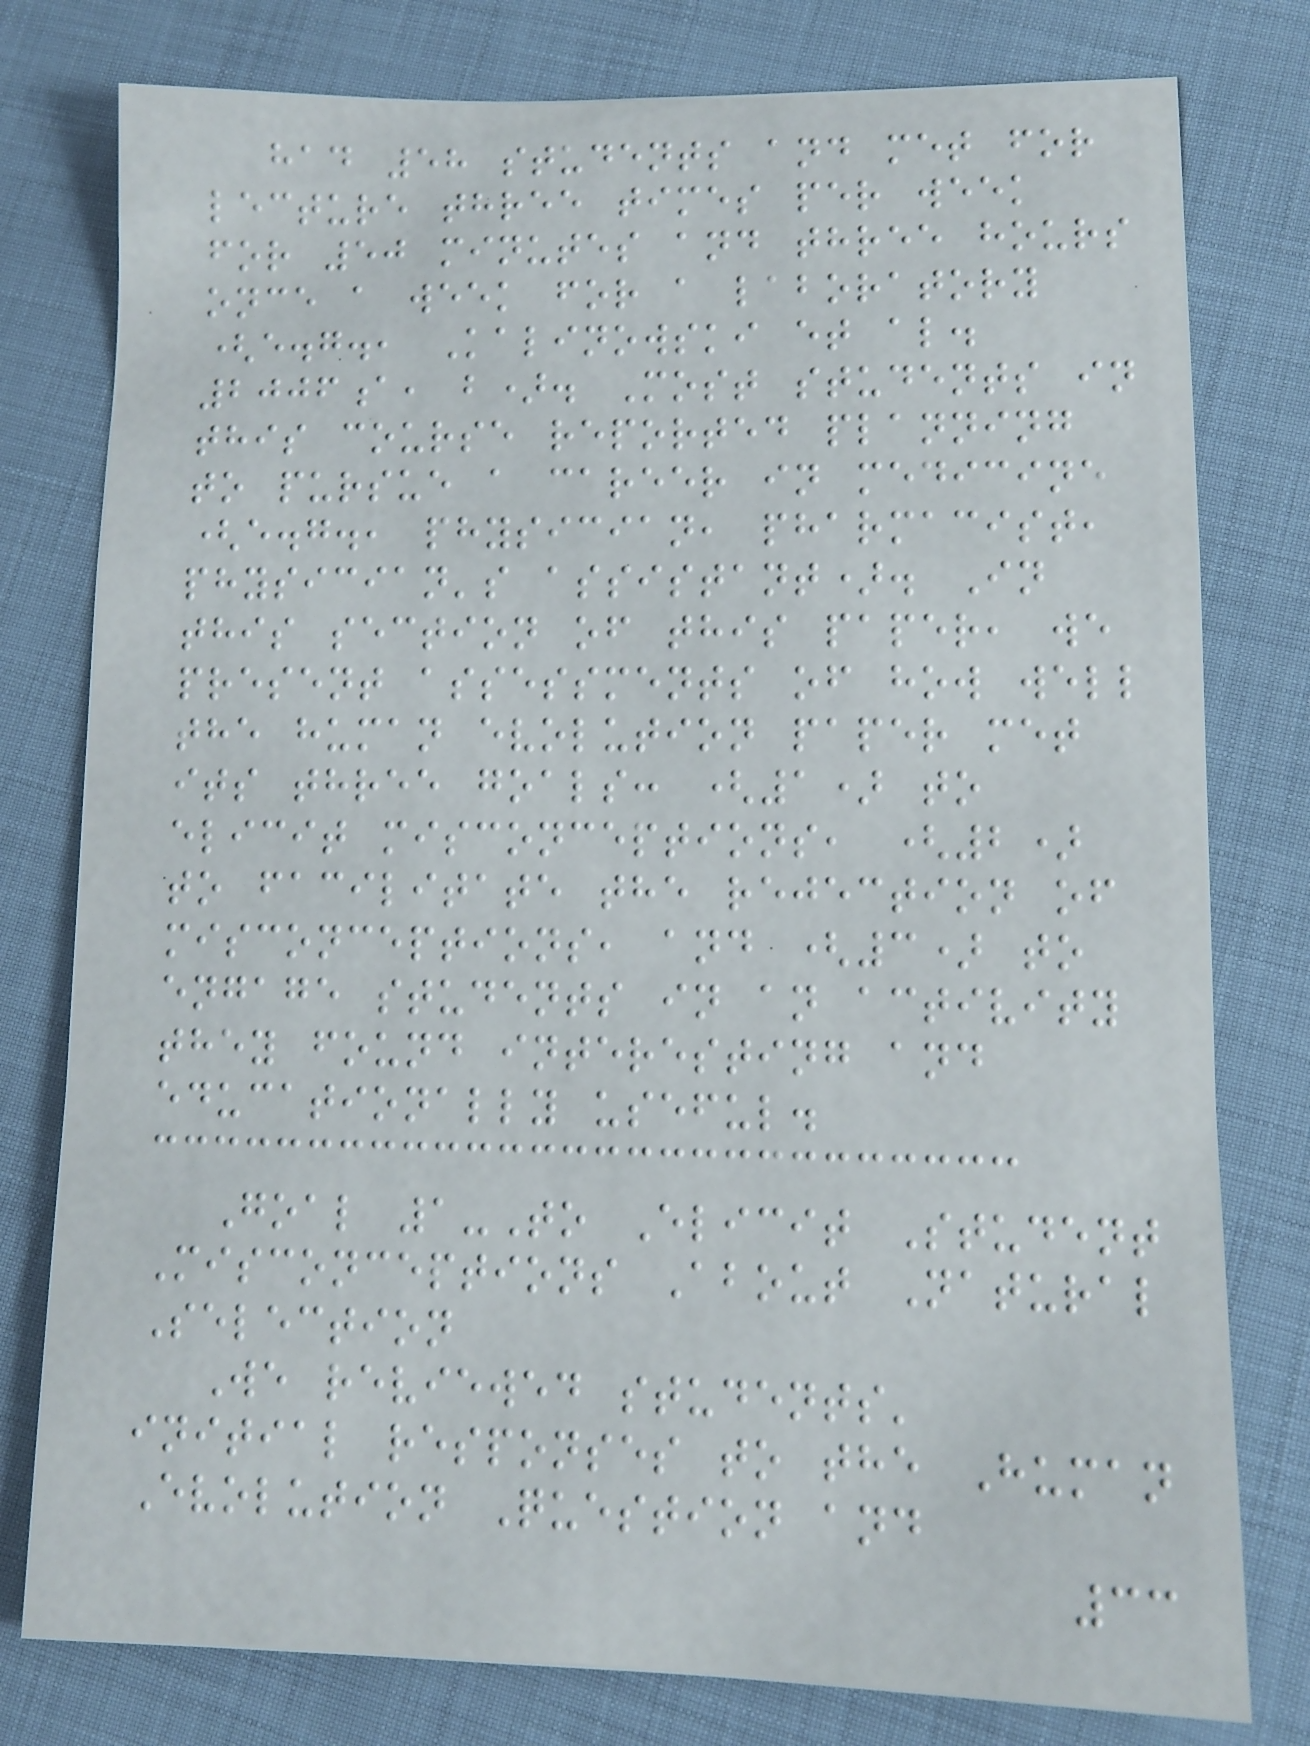had 58 students and met for
lecture three times per week
for 50 minutes and three hours
once a week for a laboratory
(e.g., Kalinowski et al.
2006a, b). Most students in
this course reported planning
to pursue a career in medicine
(e.g., physician, pharmacist,
physician's assistant). In
this section of this paper, we
present assessments of how well
the human evolution paper met
its three goals: (1) to
elicit misconceptions, (2)
to facilitate the rejection of
misconceptions, and (3) to
engage students in an activity
they found interesting and
educationally useful.
Goal 1-To Elicit Student
Misconceptions About Natural
Selection
We reviewed students'
initial responses to the Human
Evolution Question and
33
